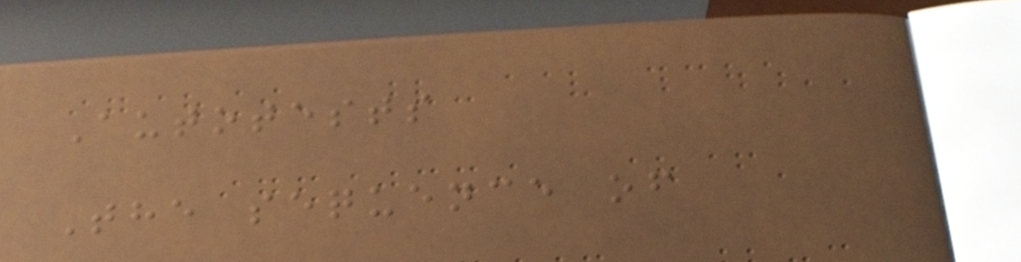Autotests
The sequence of
